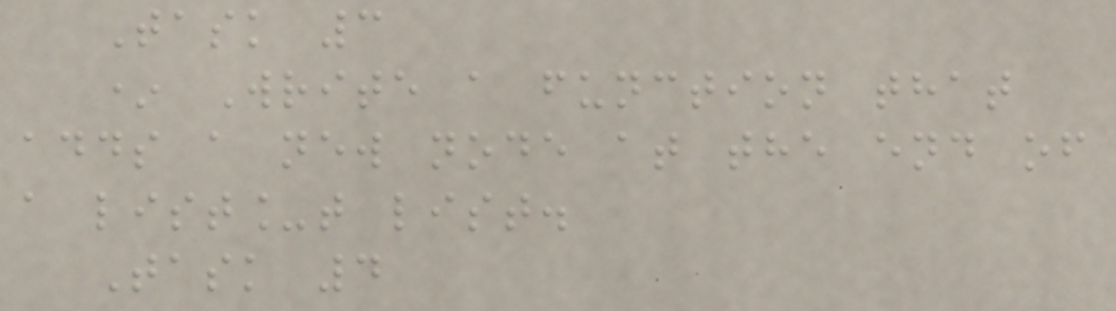Task 3
* Write a function that
adds a new node at the end of
a list_t list.
Task 4
